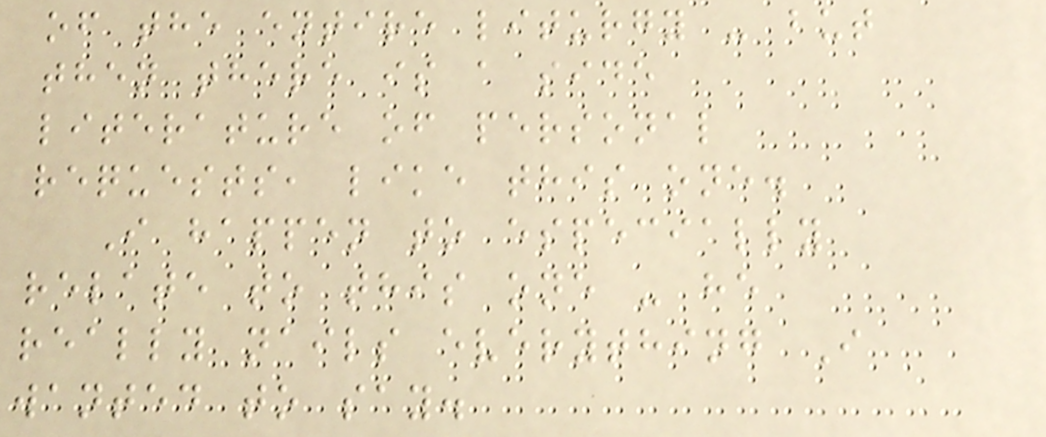of the entire liturgy - but
then there is a side
literature of personal
requests, like this one.
I happen to especially
relate to this one - he
really nails everything I
wanted to say.
